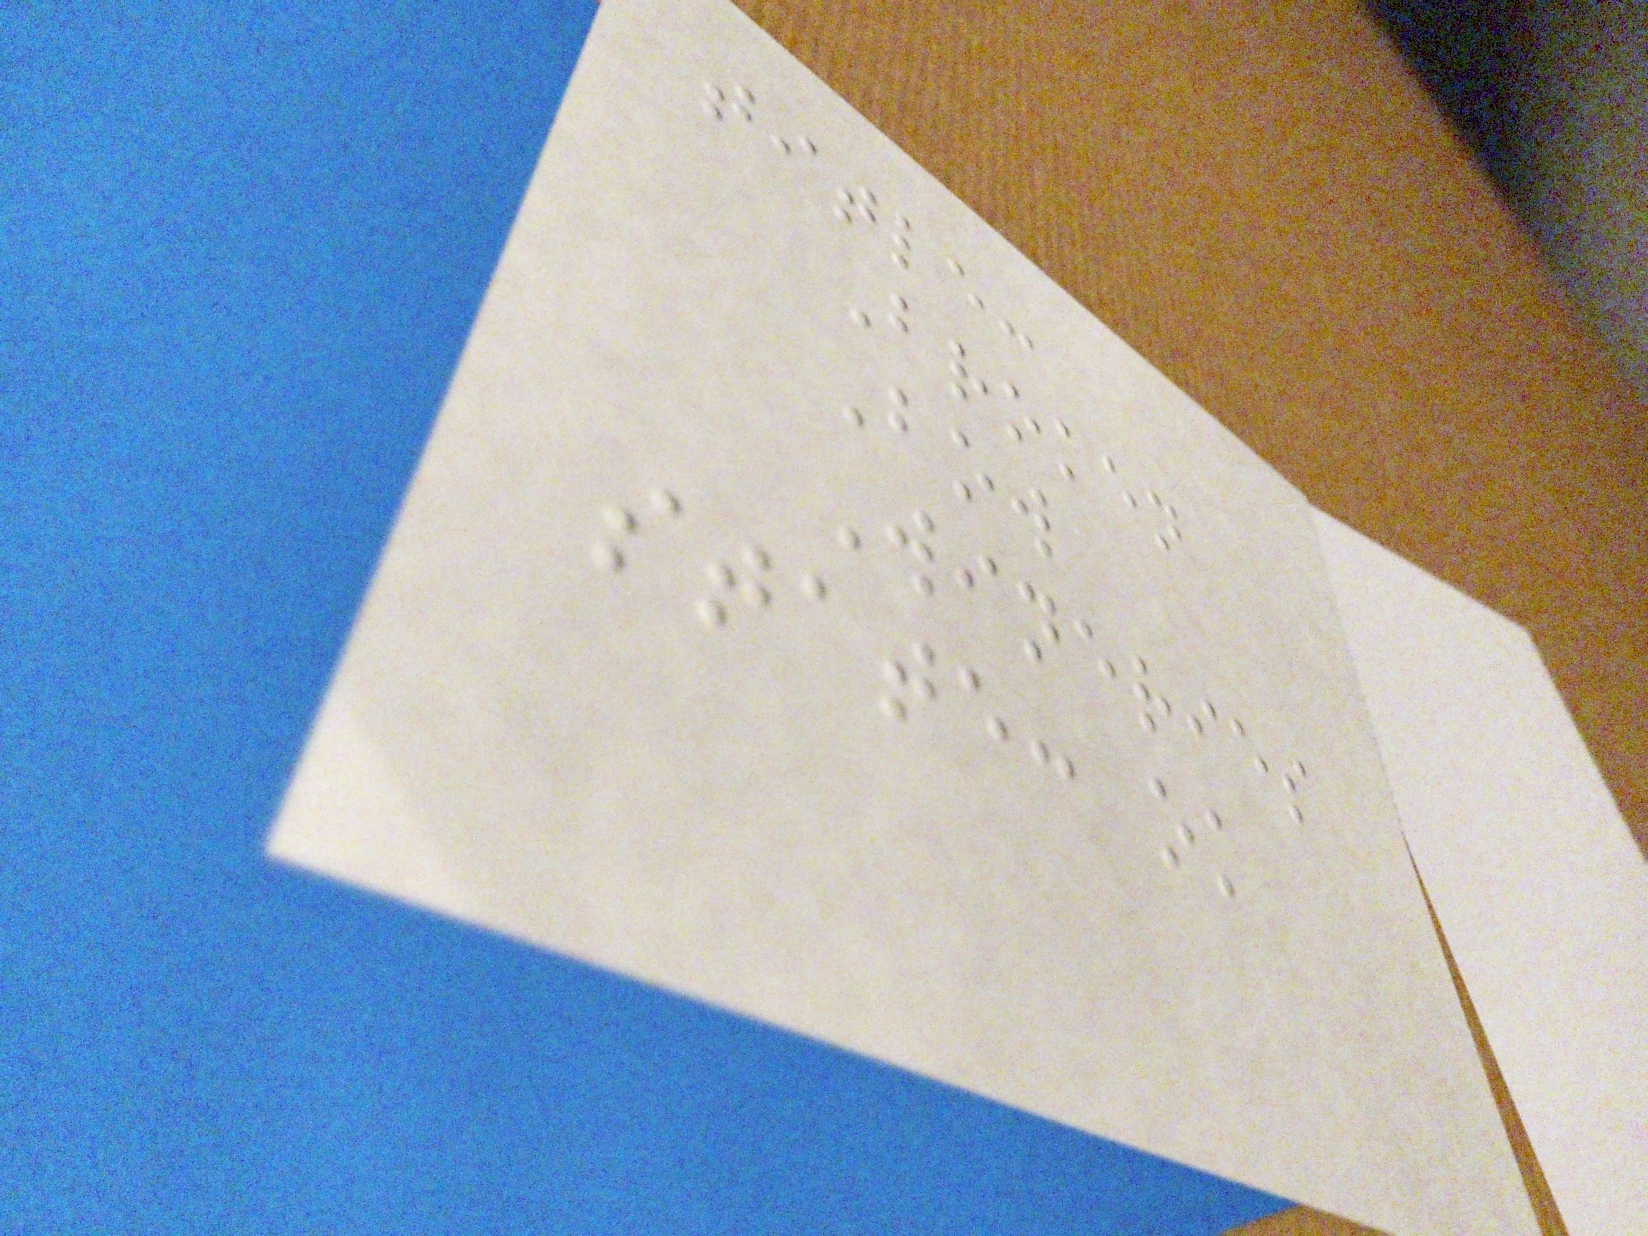title:
Broken
Bow
Wineries
state: ok
